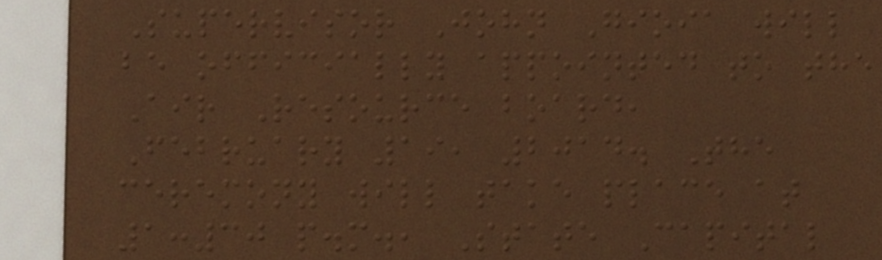Supervisor John Gioia will
be officially appointed to the
Air Resource board,
February 19, 2014. The
ceremony will take place at
1:30 p.m., State Capital
